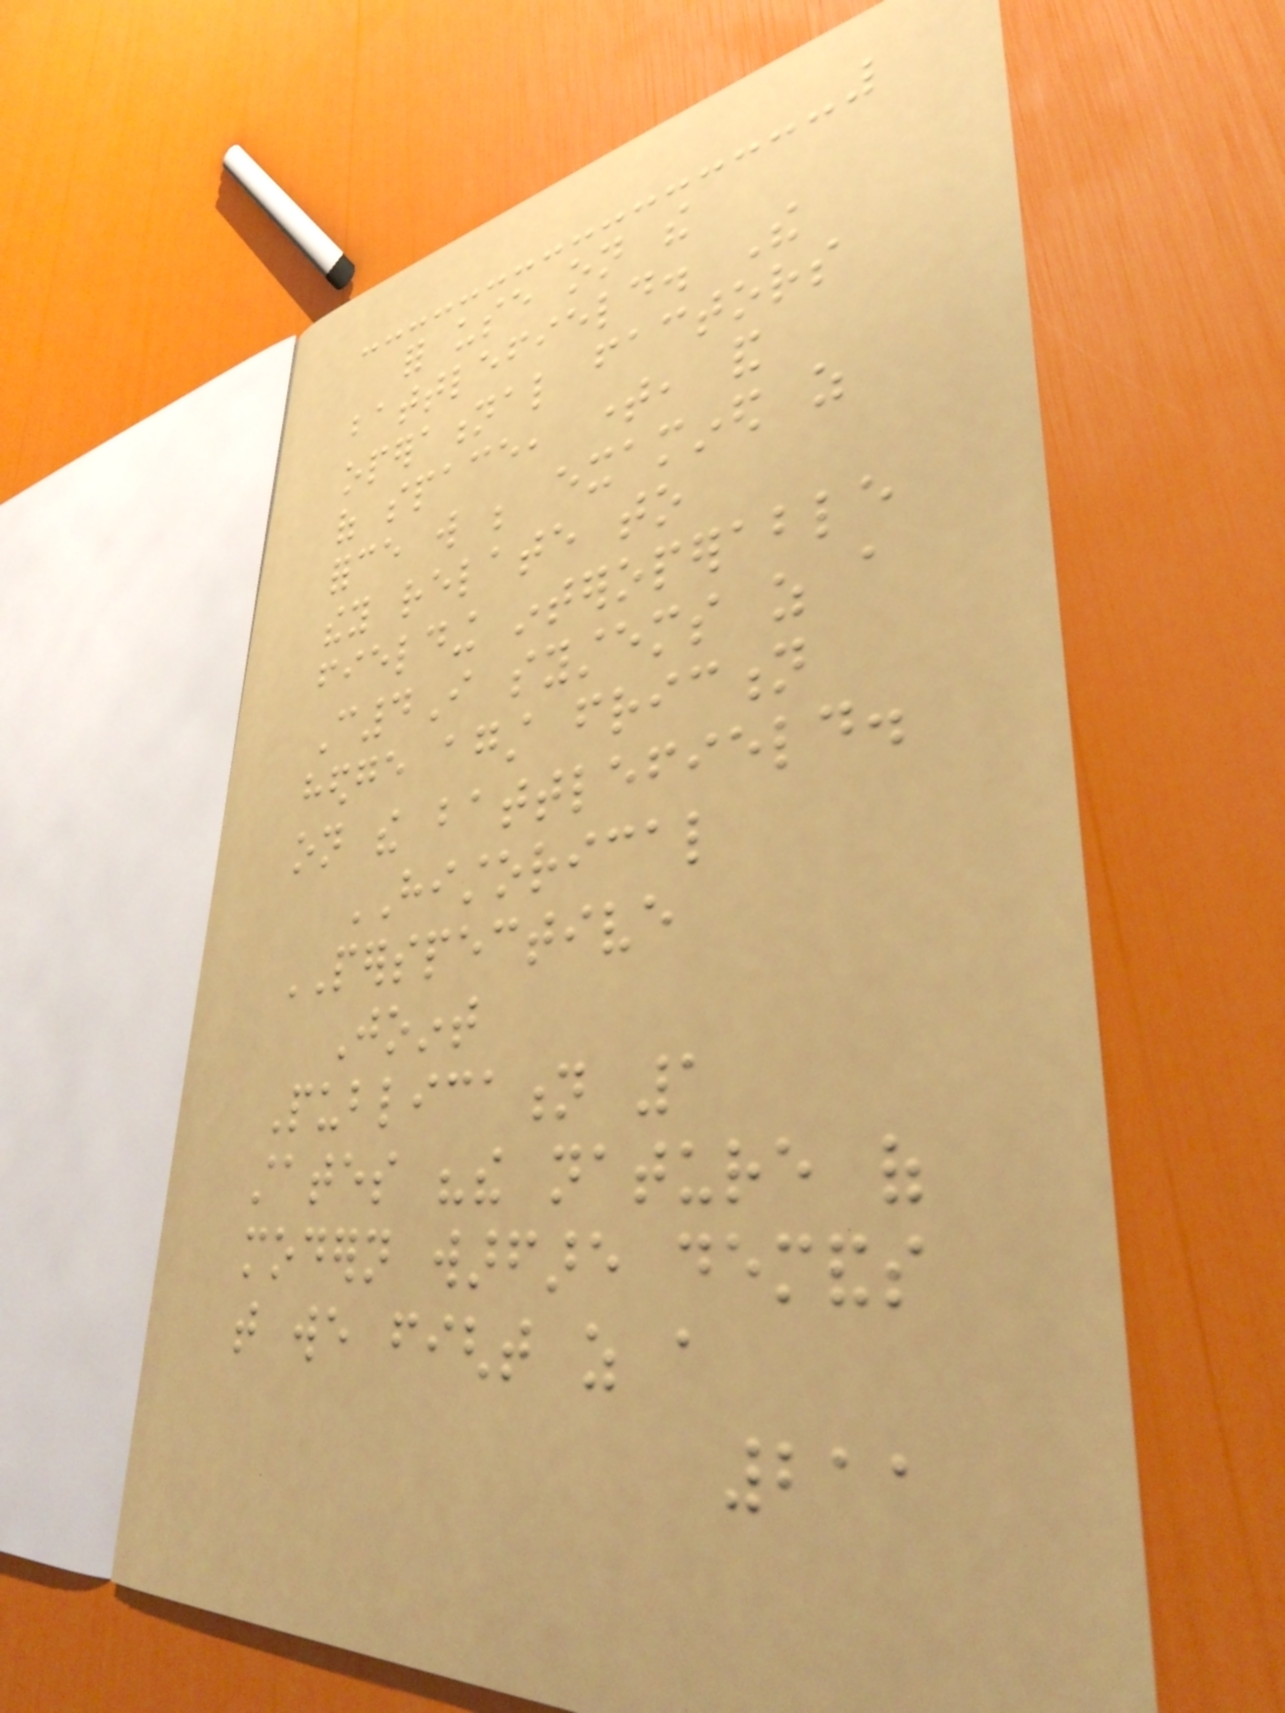for use on the
battlefield. The
operational factors
of space, time, and
force will be examined as
they relate to
fielding interoperable
C4I systems as a
hedge against friction
on the battlefield.
HISTORICAL
PERSPECTIVE
Joint
Publication 1
states "the nature of
modern warfare demands
that we fight as a
211
